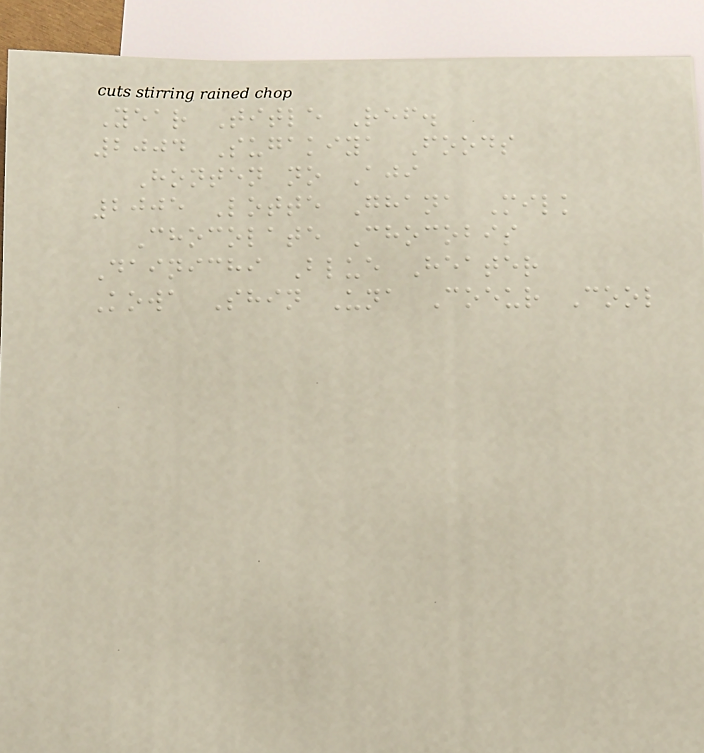Year Title Ref.
2004 Sugakiya Foods
Honten no Aji
2005 Lotte Ghana Milk
Chocolate Chocobis
Dainichi Blue Heater
Kowa Shin Una Coeur Cool
